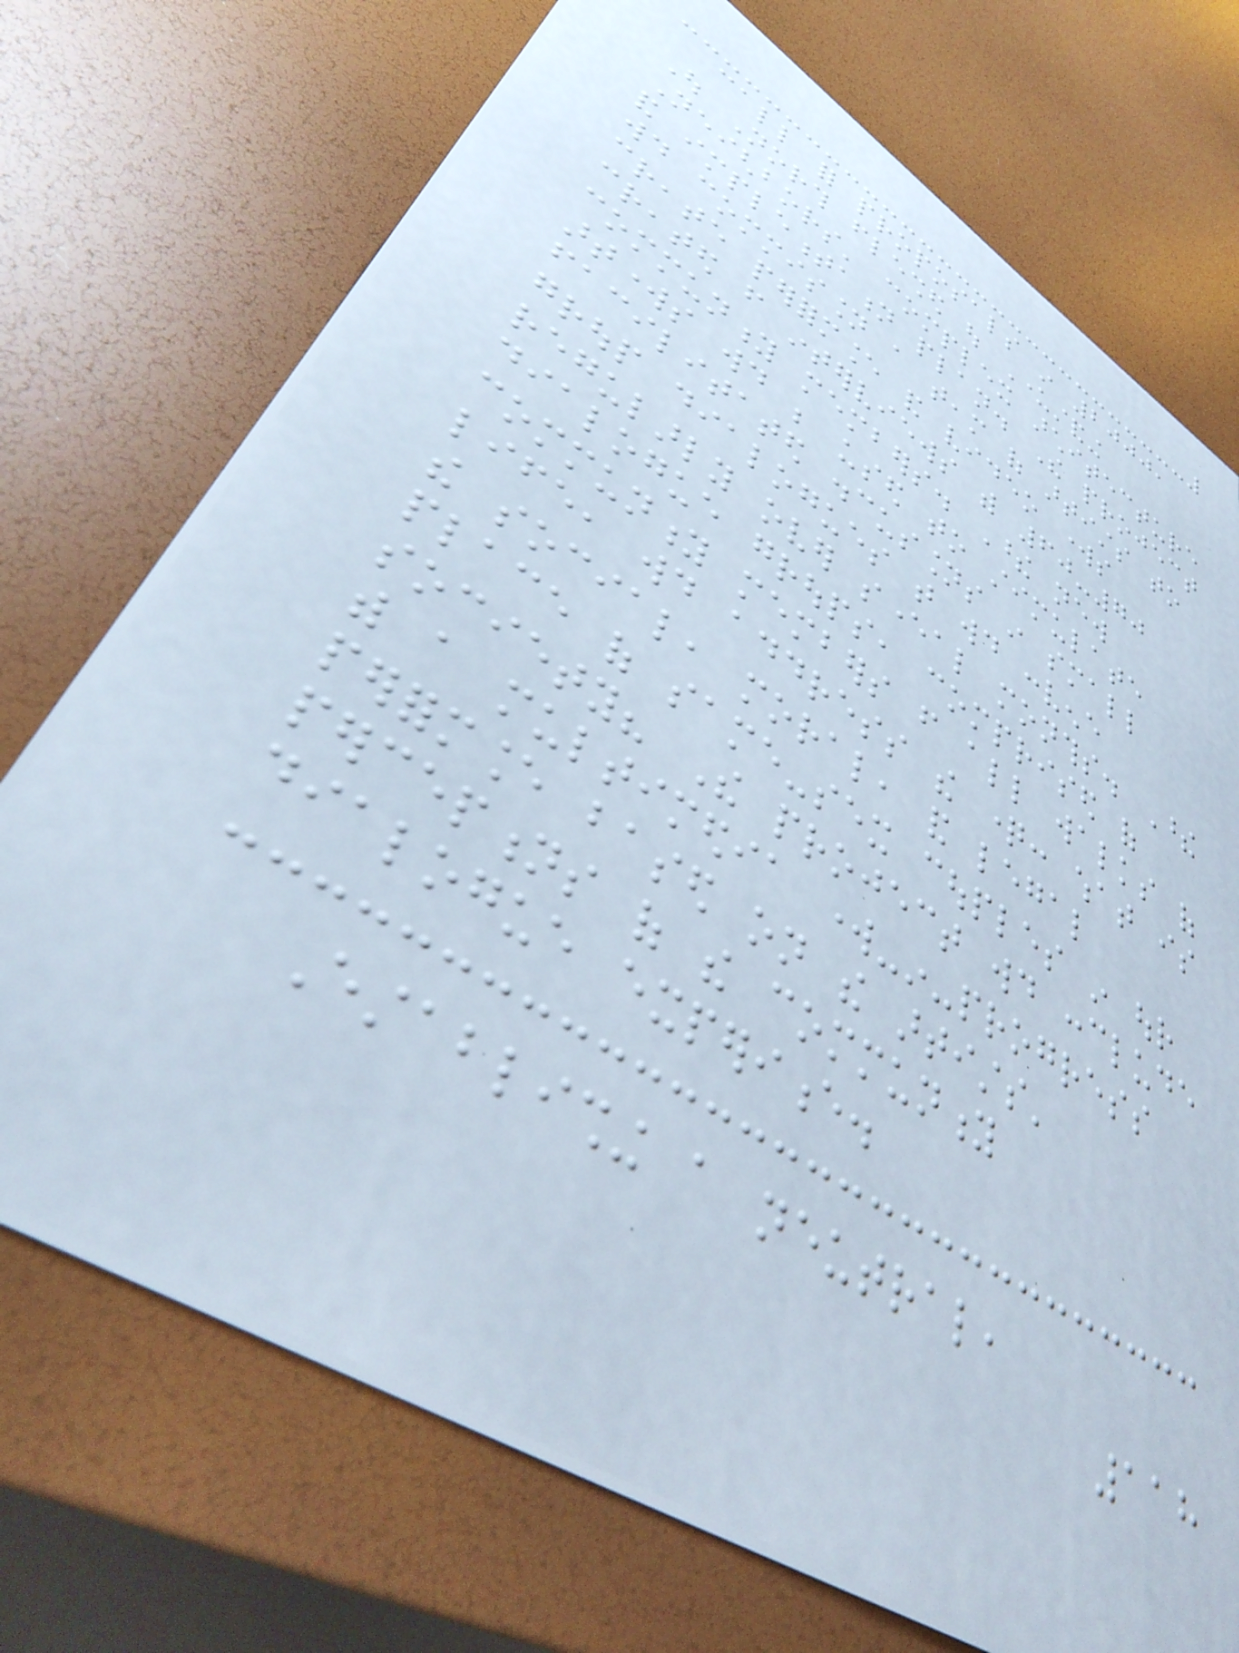call for proposals in 2000,
Out North fleshed out Understanding
Neighbors' complex architecture
and implementation plan. The project
would commission a team of artists to
create performance and video works
created from interviews with 60-70
community members. These new
artworks would be used to stimulate
facilitated discussions in small
group dialogues that would convene
regularly over several months. These
dialogue groups, comprised of
community members from all walks of
life, would address the question: what is
the social, moral, and legal
place of same-sex couples in our
society? The project would conclude
with a multimedia work-in-progress
performance based on the artists'
perceptions of the community
dialogue experience.
Establishing a neutral,
118
